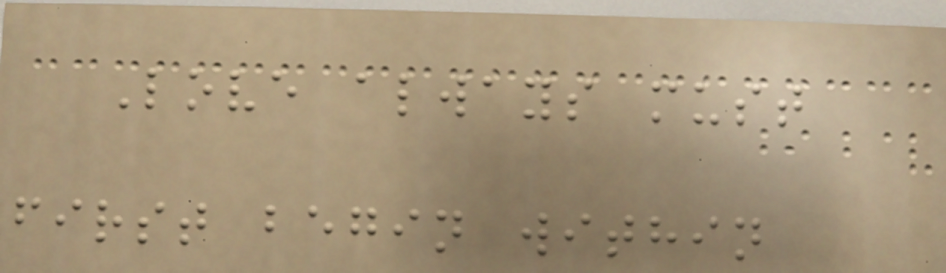Love always must
first begin within
